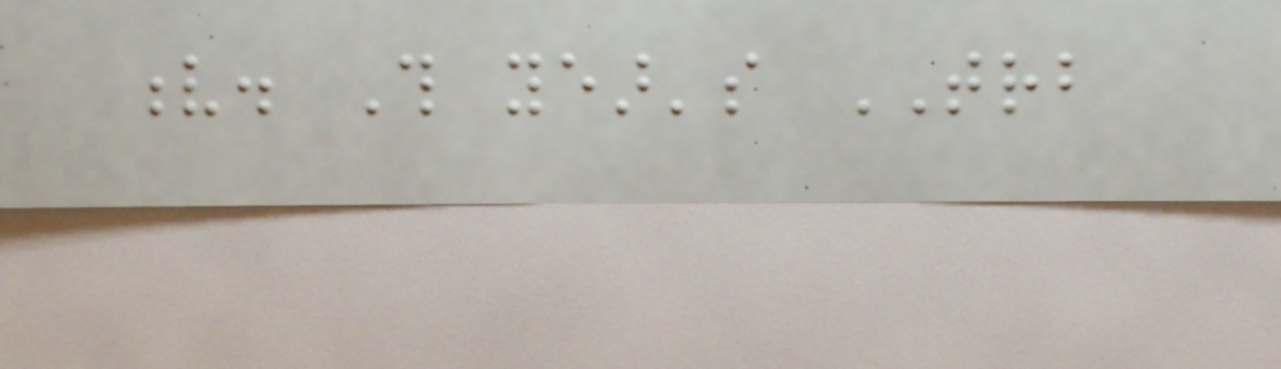v. This year's TRB
